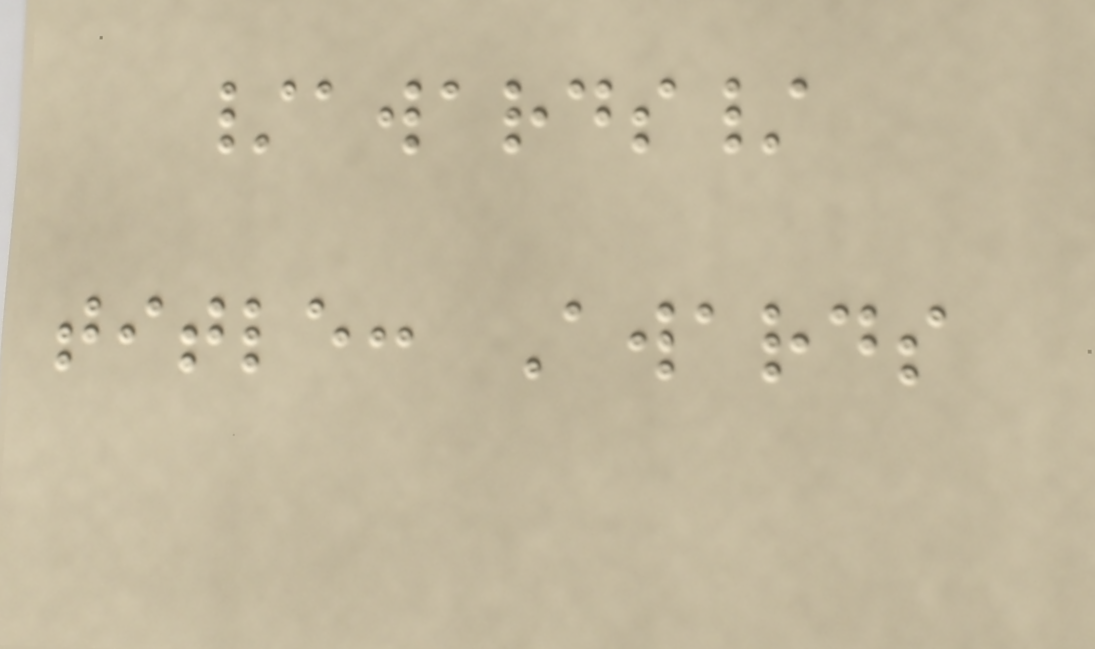/awards/
title: Awards
